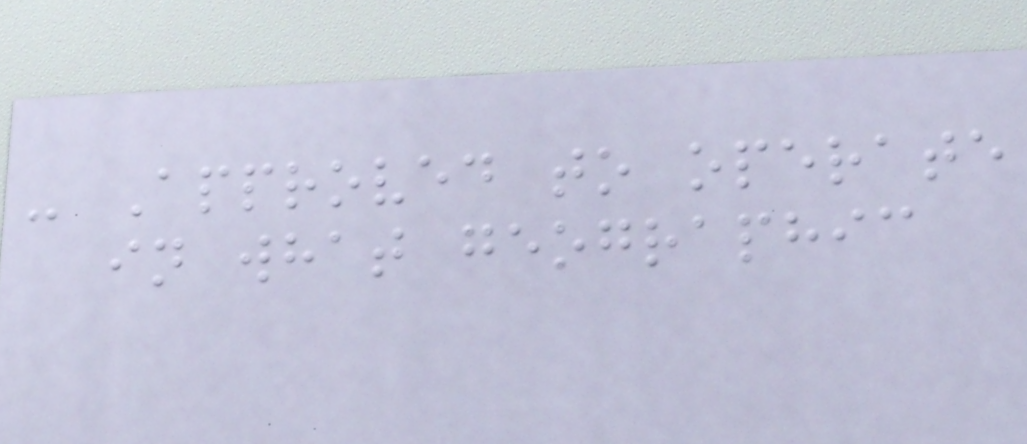- Approved to operate
in what geographic
